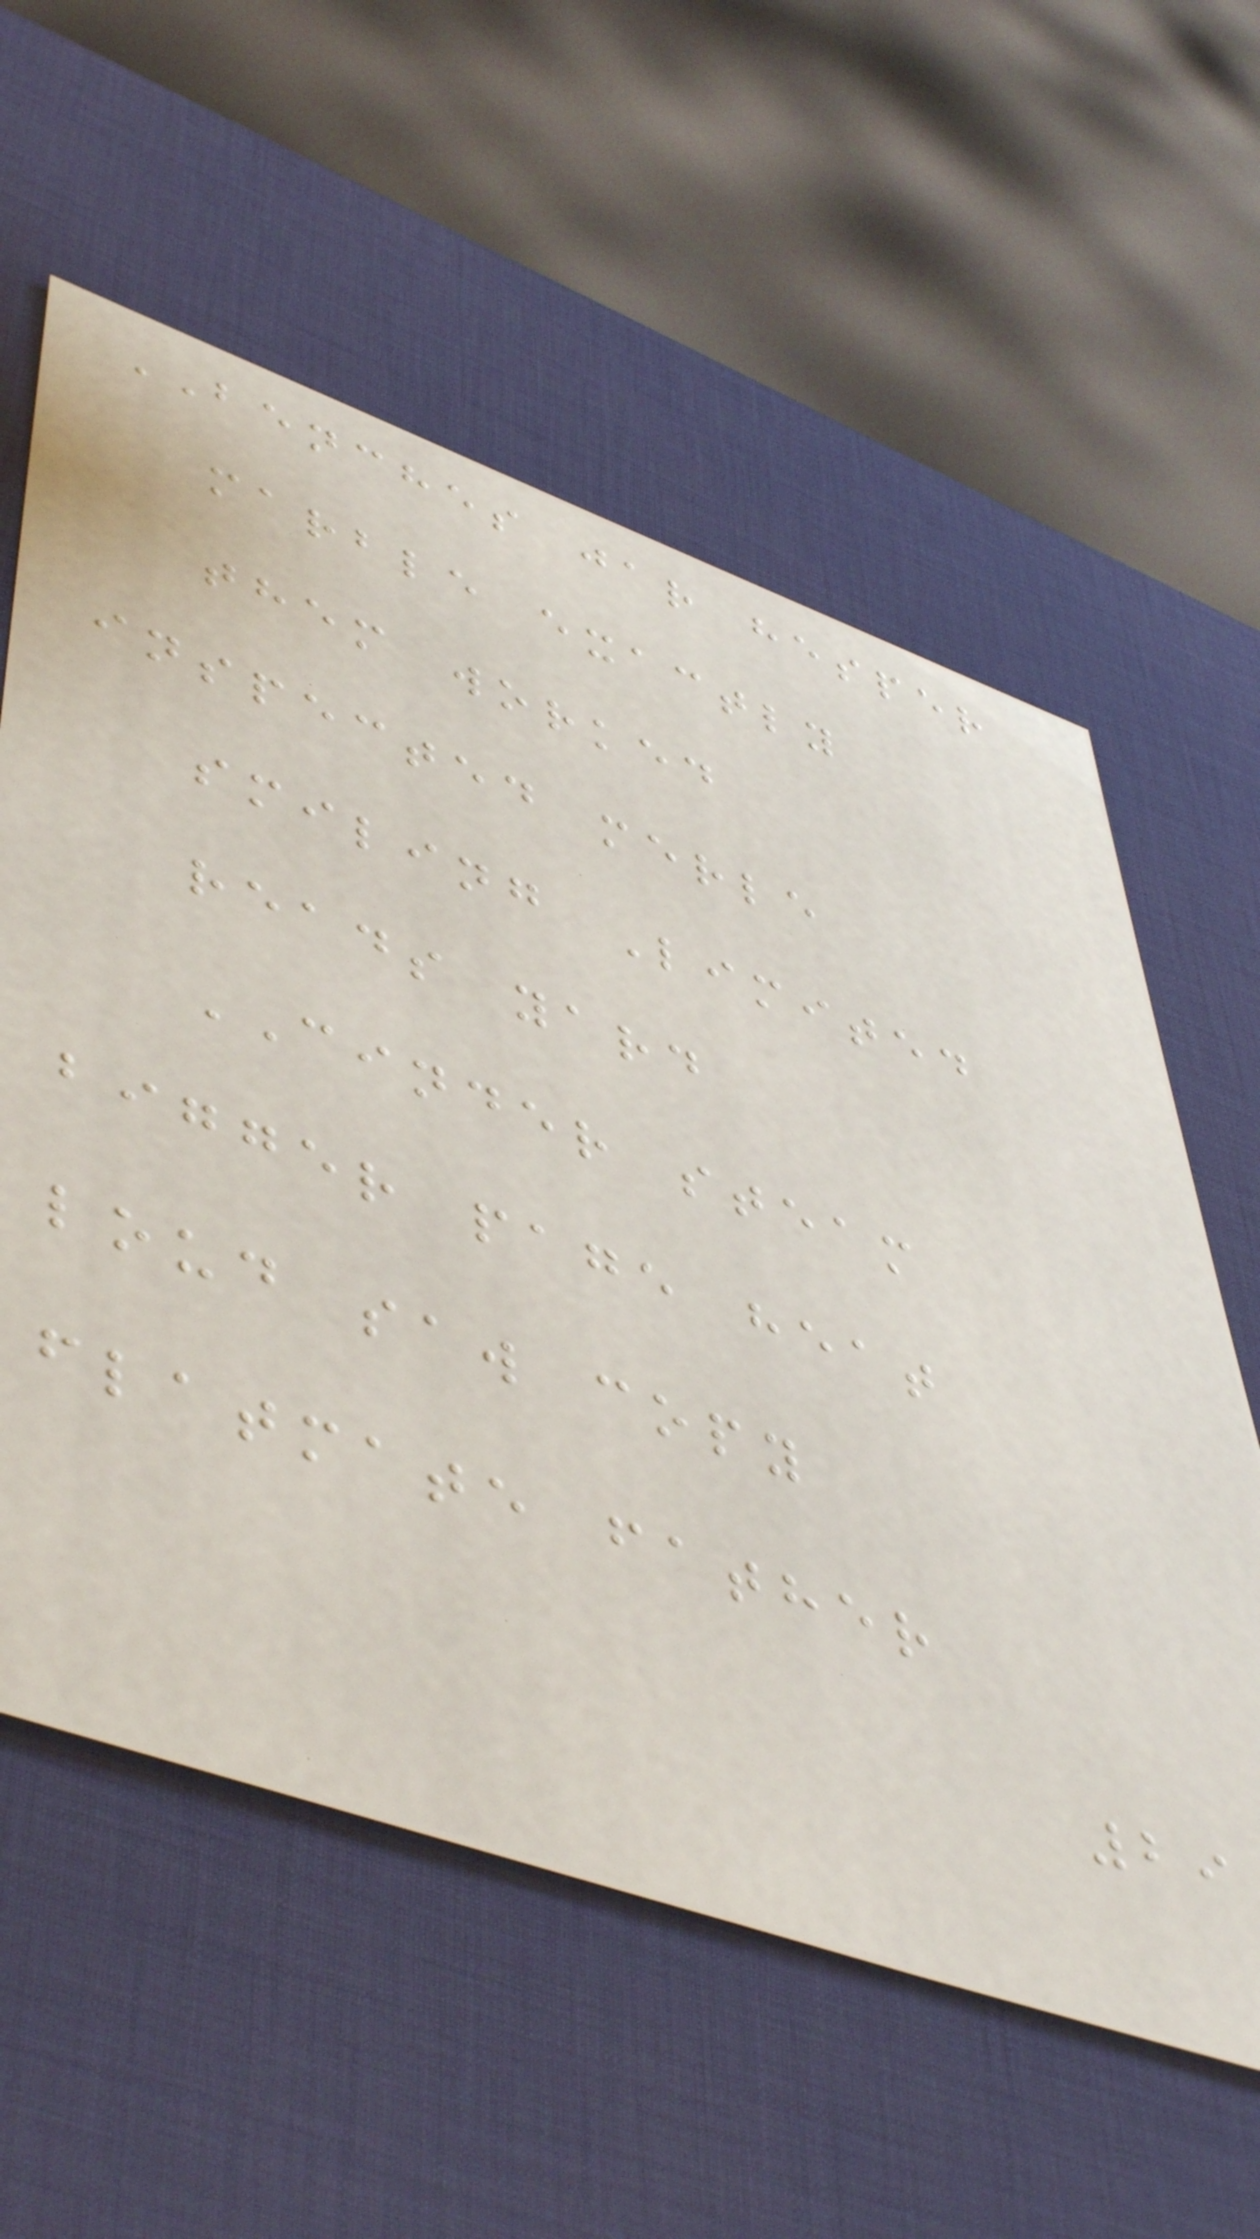BENCHES jar hesper
marble exactly
them worked
inspected merle
smiling Limited
reads yard
CINDER steam
bigger page heat
loud saw copy
flatmate father
29
